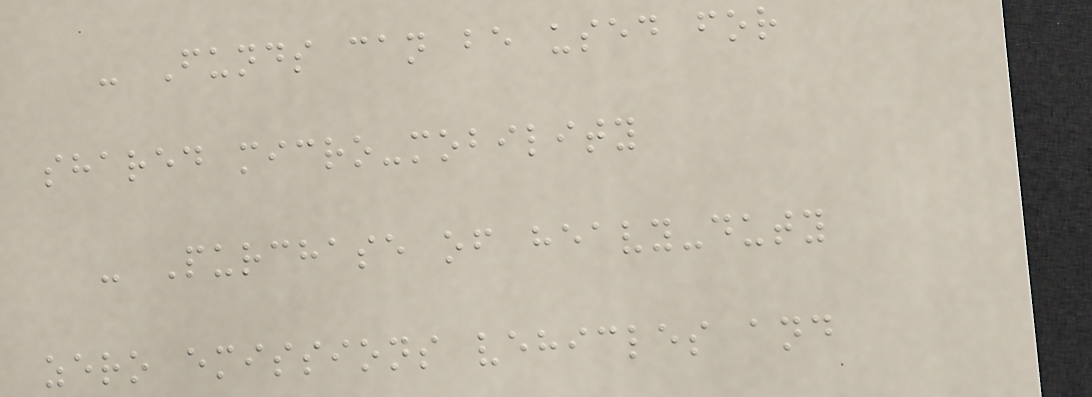- Funds can be used for
shared micro-mobility
- Purchase of heavy-duty
zero emissions vehicles and
